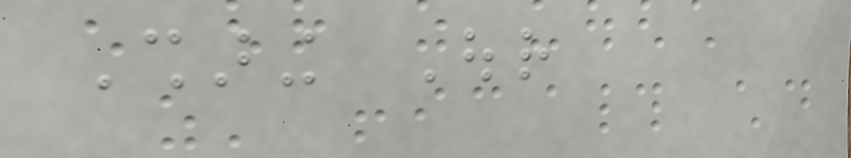Sharing Our
